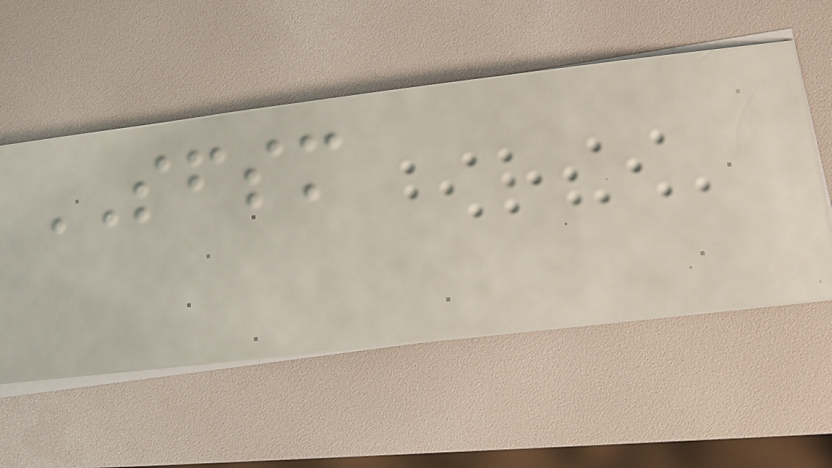SFSM
